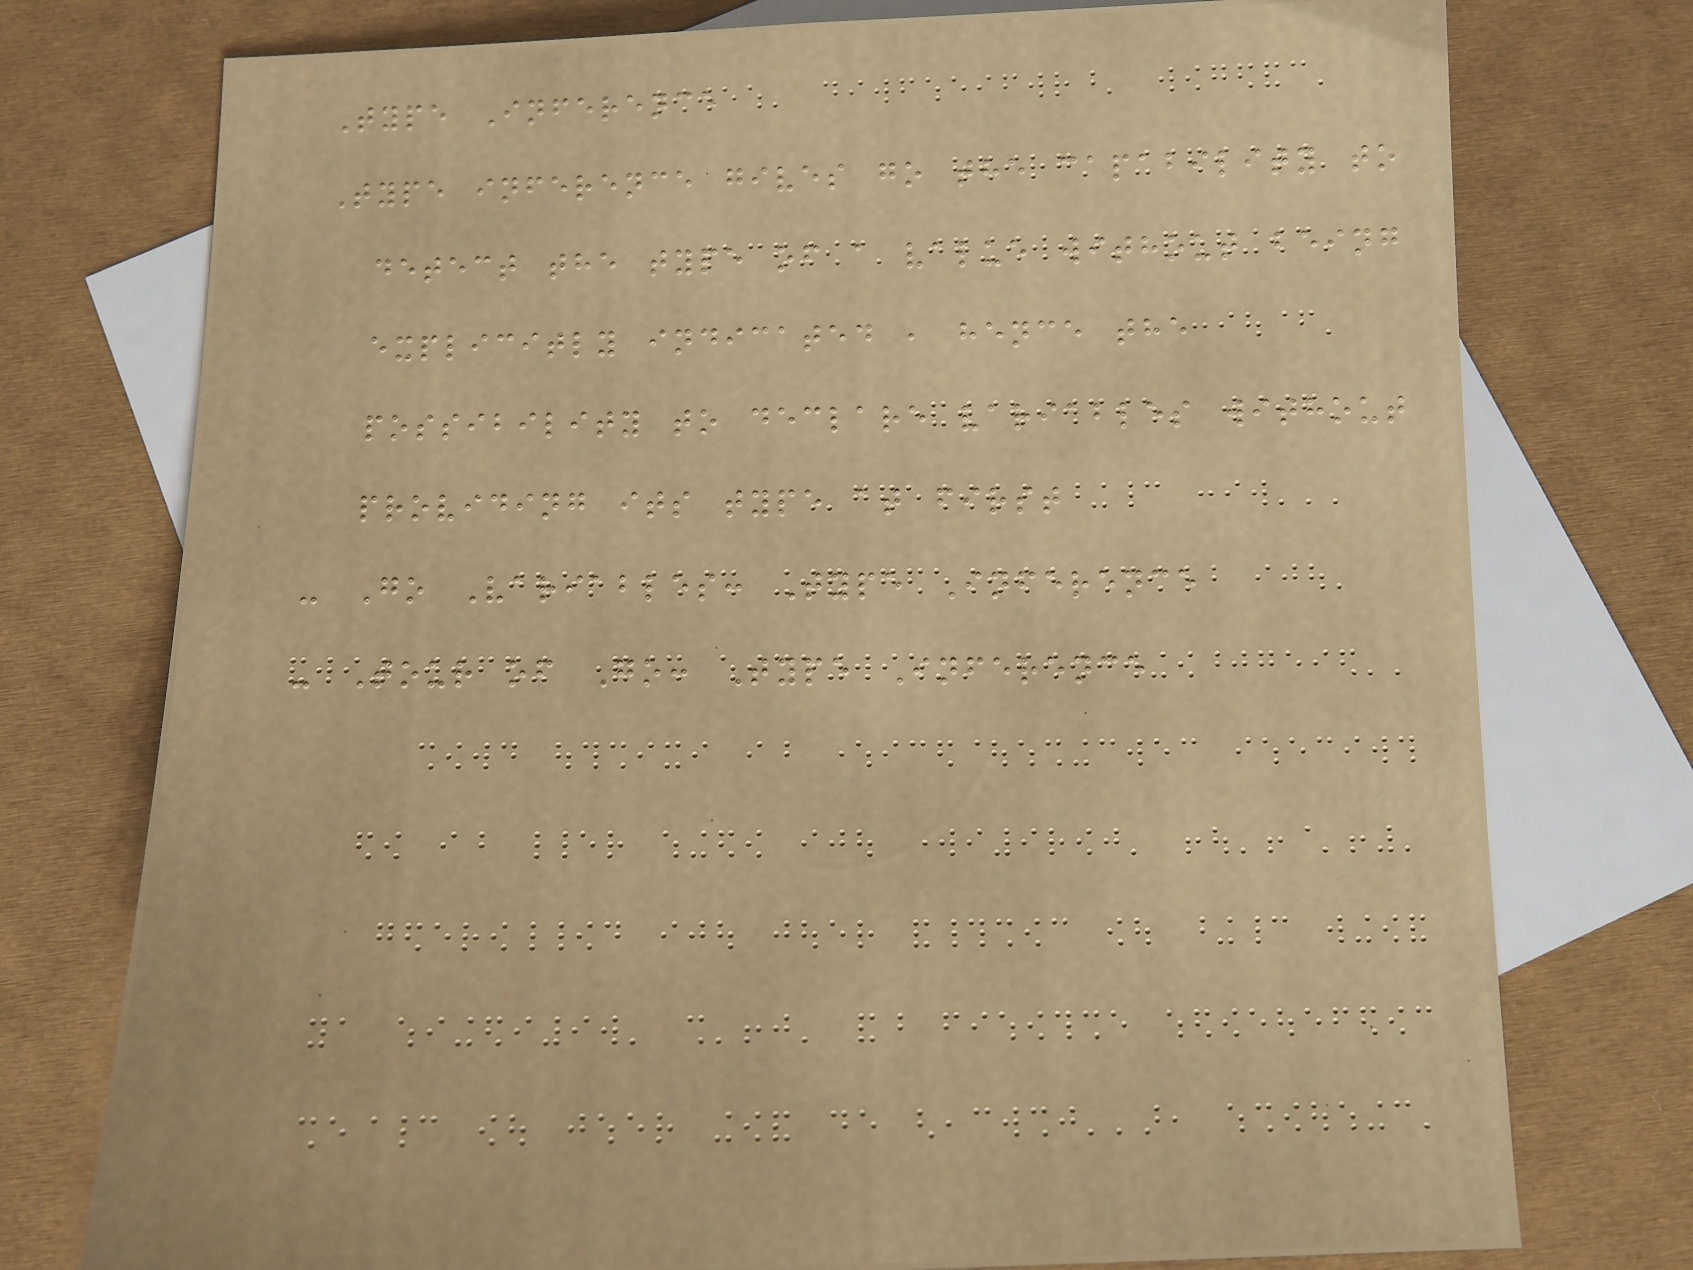Type Inference
Type inference gives go the capability to
detect the type of a value without being
explicitly indicated , hence the
possibility to declare variables without
providing its type at first
- Go Variables: Type Inference
- Tour of Go: Type Inference
